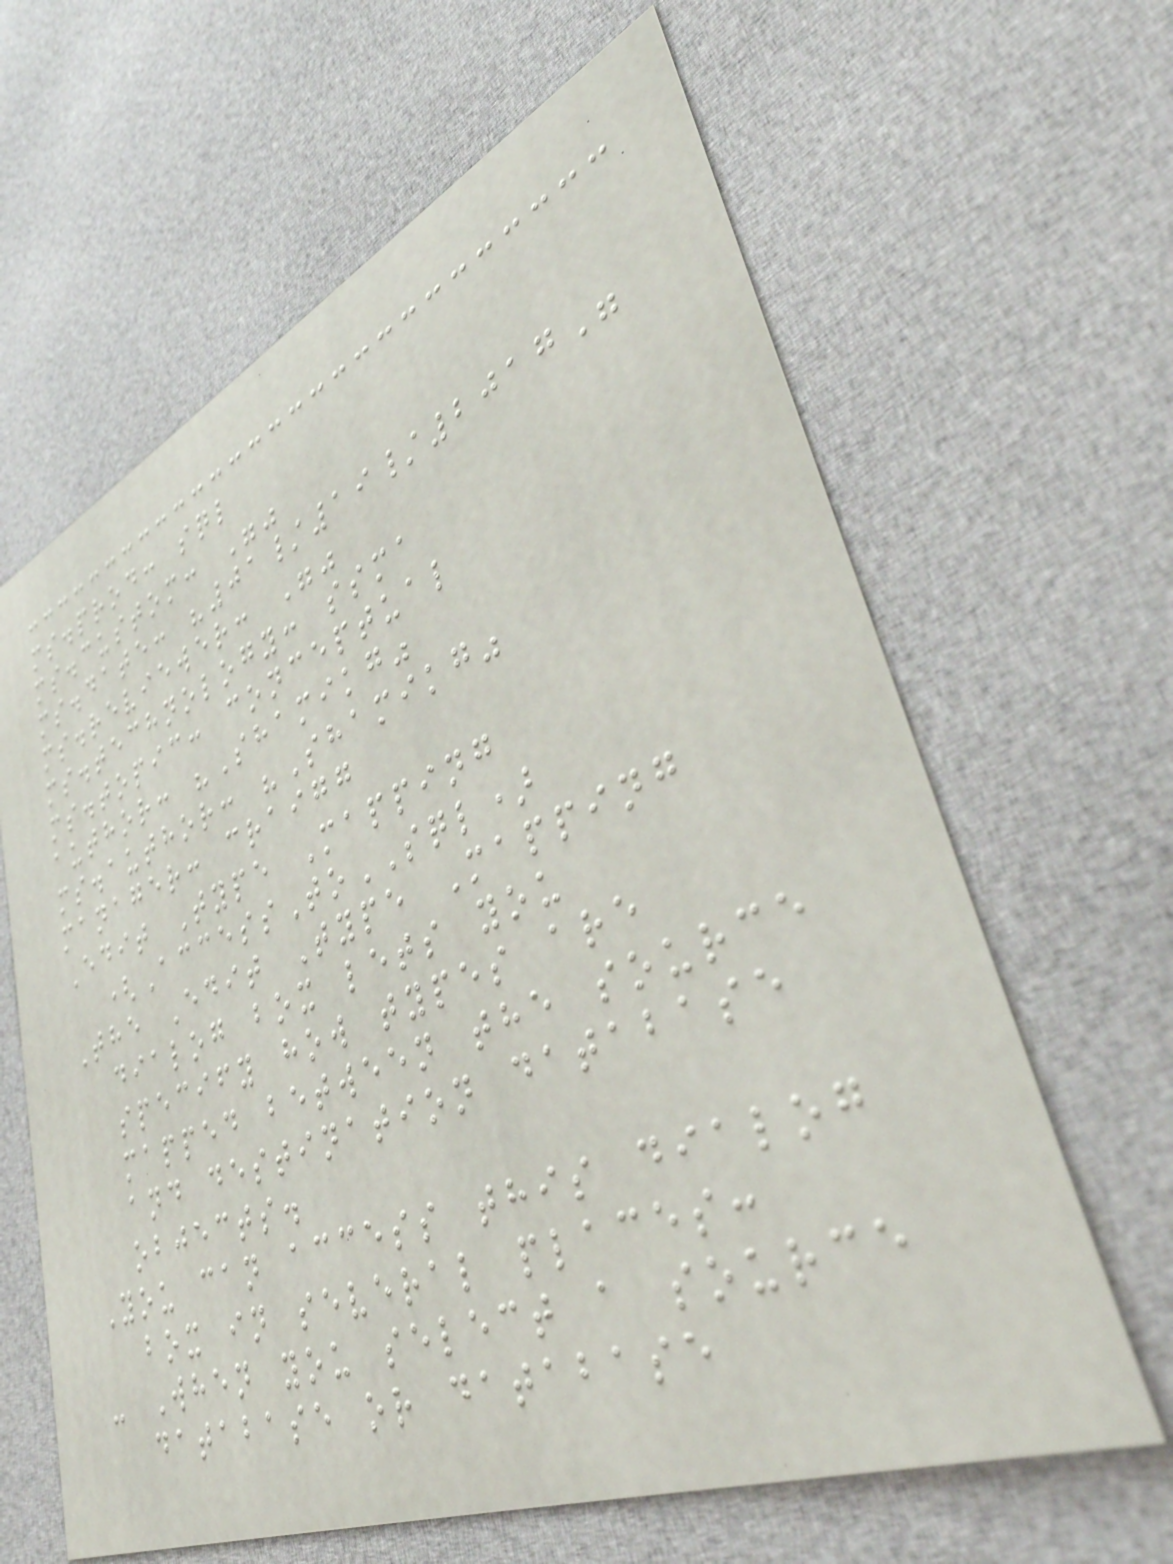ms.prod: sql
ms.custom: ""
ms.date: "01/19/2017"
ms.reviewer: ""
ms.technology: ssma
ms.topic: conceptual
author: "Shamikg"
ms.author: "Shamikg"
manager: craigg
Edit Type Mapping
(AccessToSQL)
The Edit Type Mapping
dialog box lets you
specify how types are
mapped between the source
and destination database
objects.
You can access this dialog
box in several places:
- When you select a source
database or database
